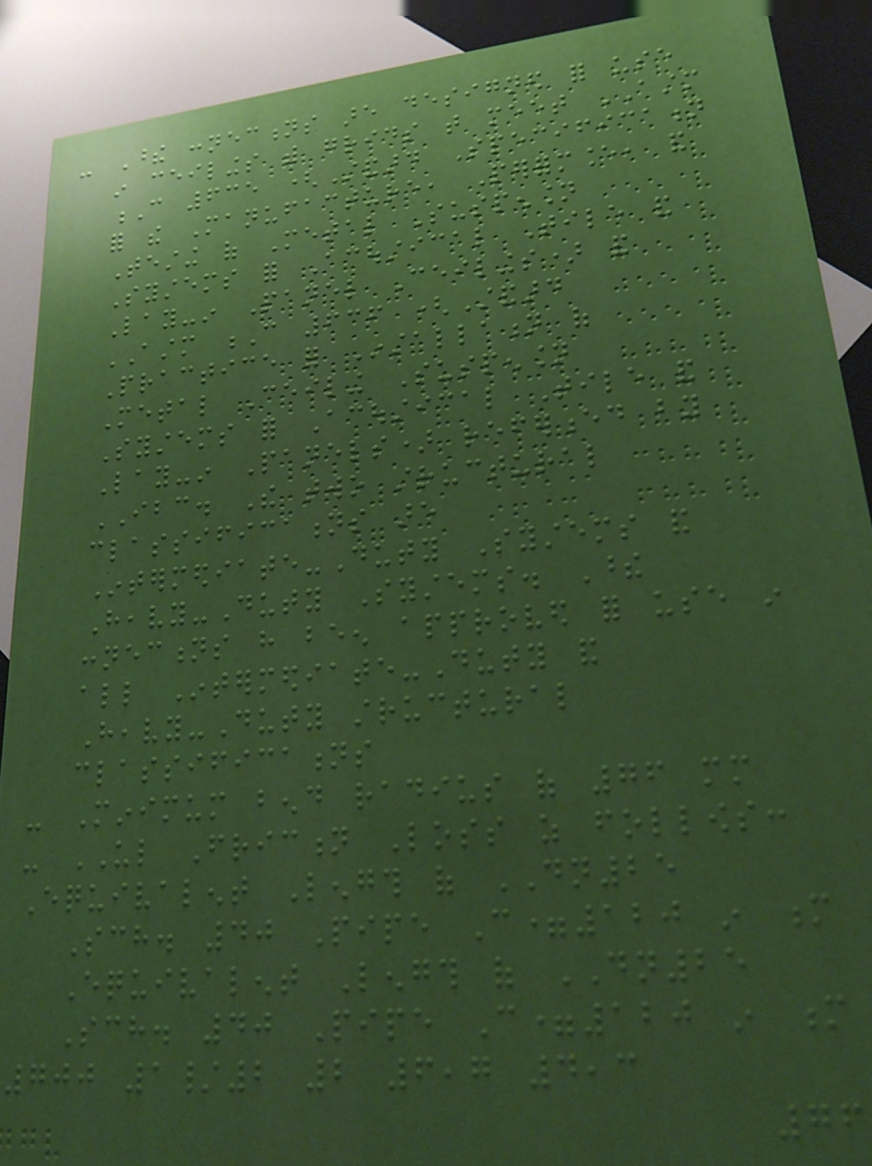- These connections are designed for use
in ceilings with grids that meet ASTM
C 635 (Standard Specification
for the Manufacture, Performance, and
Testing of Metal Suspension
Systems for Acoustical Tile and
Lay-in Panel Ceilings) and
ASTM C 636 (Standard
Practice for Installation of
Metal Ceiling Suspension
Systems for Acoustical Tile and
Lay-in Panels) referenced by
IBC. The two structural
classifications are
Intermediate-Duty Systems and
Heavy-Duty Systems. These
connections have been approved for use in
all Intermediate-Duty and
Heavy-Duty structural
classifications
- Minimum bend radius of 76 mm
- UL Friction Loss as follows:
Equivalent Length of DN25
Sch. 40 Pipe C=120 in m
Equivalent Length of DN25
Sch. 40 Pipe C=120 in m
700 1/2 2 6,7 4,3
76
